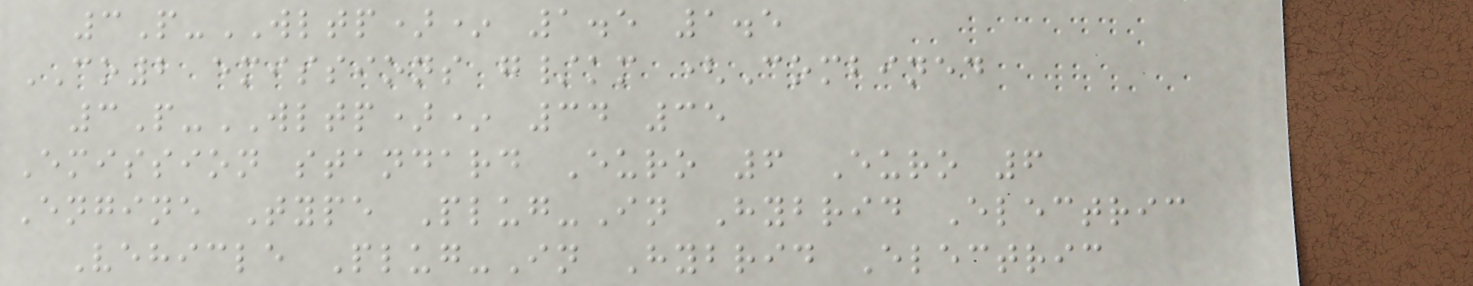3P-WLTP)* 1.5 1.5
CO2 emissions g/km (Combined
3P-WLTP)* 34 35
Emission standard Euro 6 Euro 6
Engine Type Plug-In Hybrid Electric
Vehicle Plug-In Hybrid Electric
